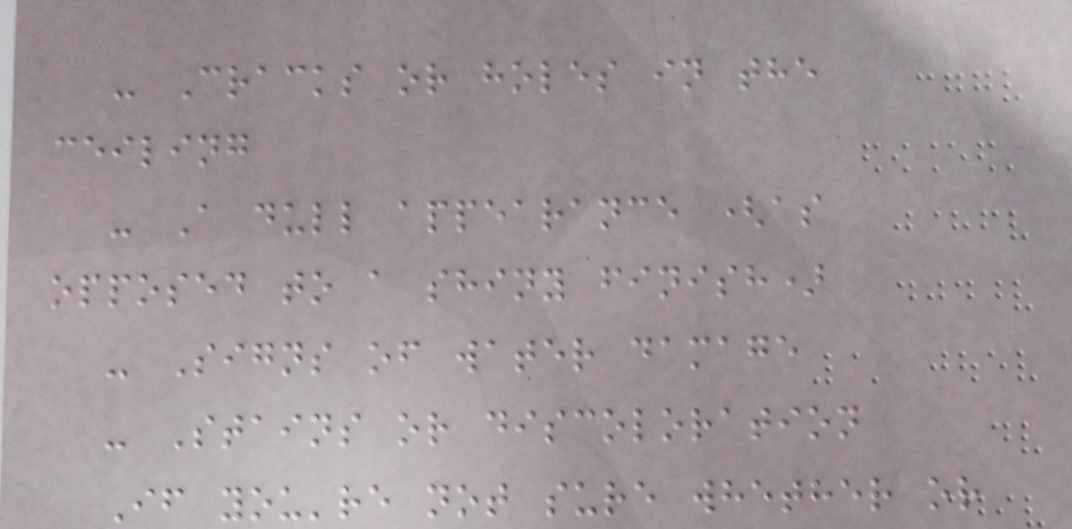- Cracks or holes in the
ceiling
- A dull appearance (as
opposed to a shiny finish)
- Signs of water damage
- Stains or discoloration
If you're not sure whether or
